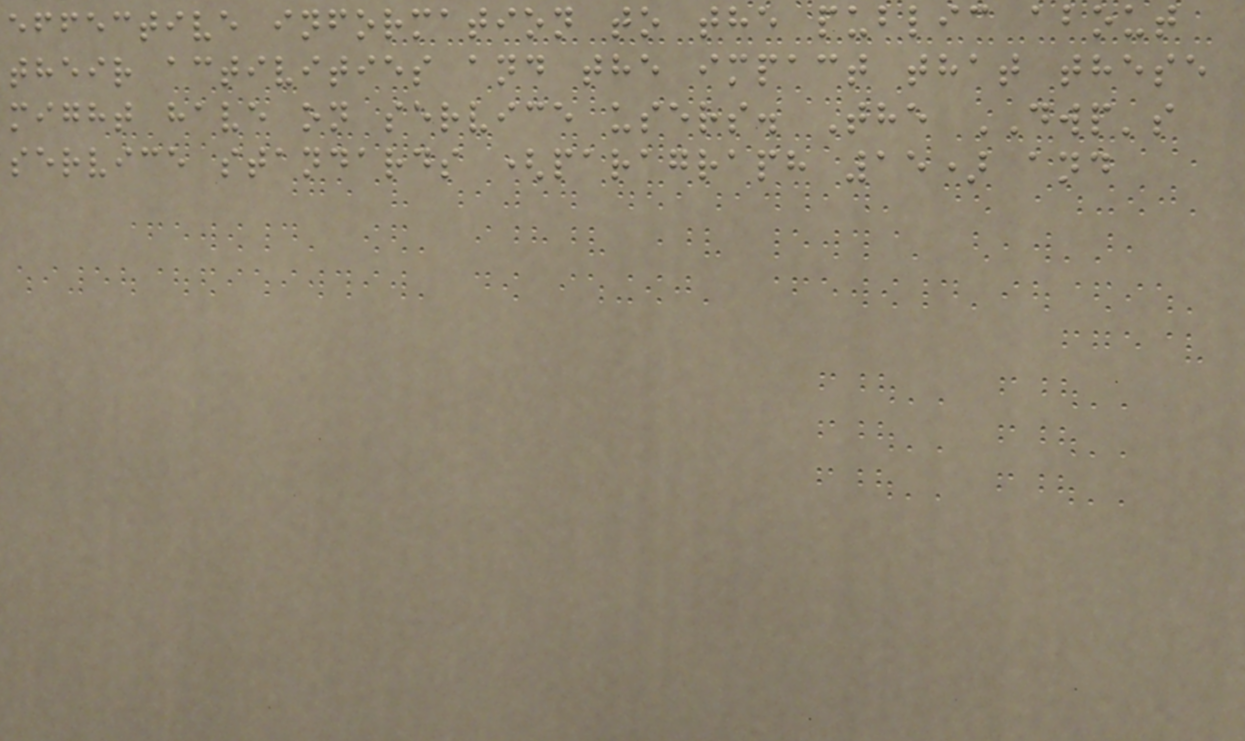effective information to the public about
their activities and the impact that these
might have on service users. The DWP's
service standards (paragraph 15) and
